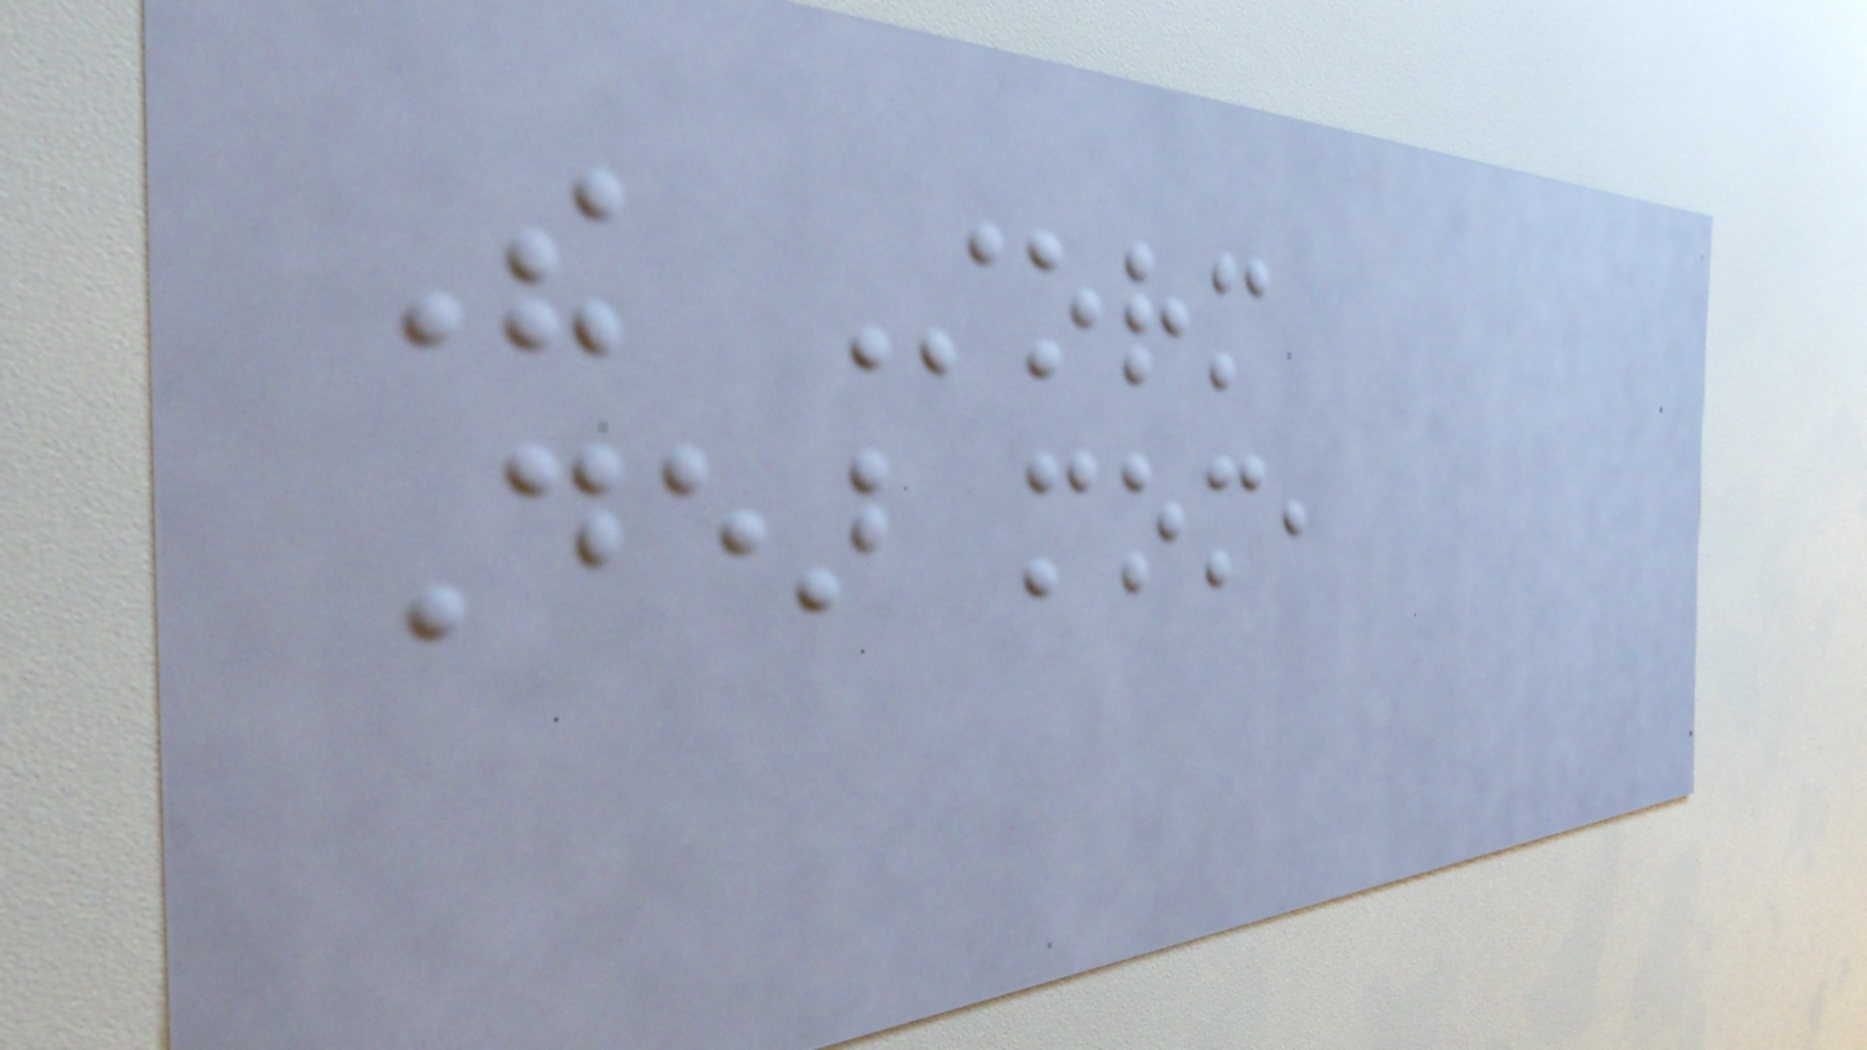The Storm
Dear mom,
